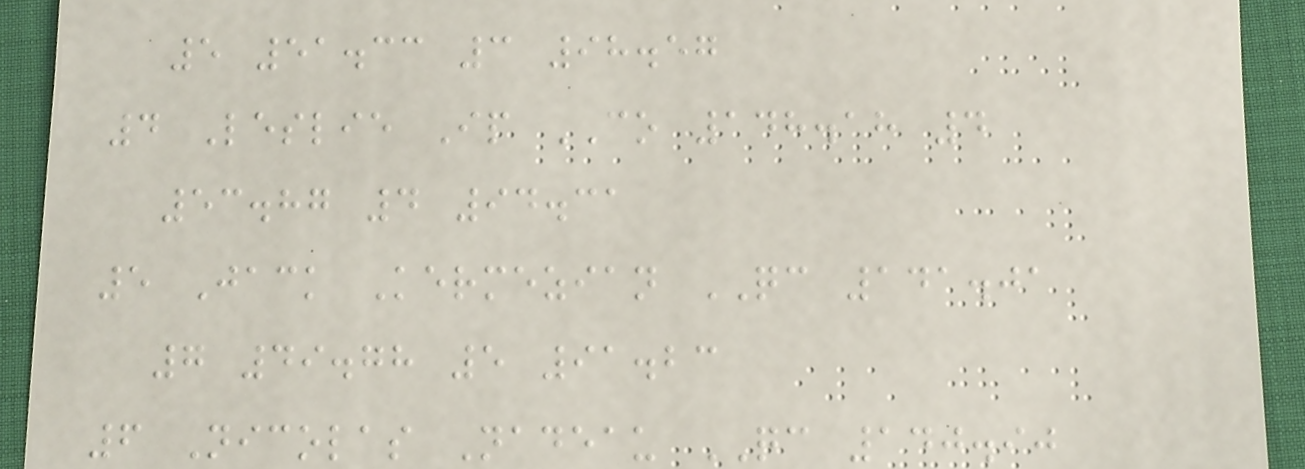5 51.33 3 98.57
4 Leslie Ip CO 148.18 4
53.87 4 94.31
5 Jack Kermezian QC 141.01
7 49.78 5 91.23
6 Nicolas Nadeau QC 140.90
